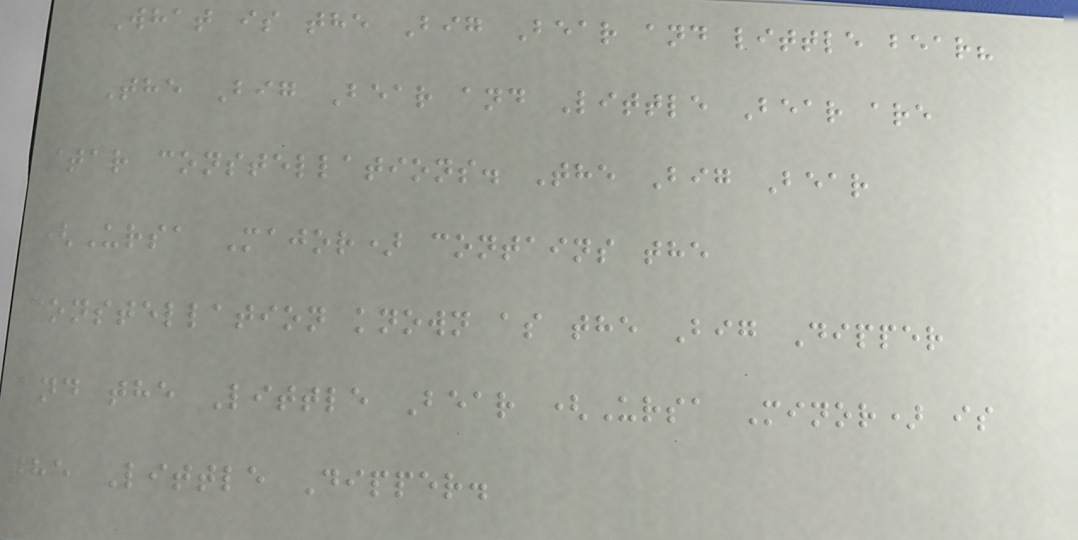What is the Big Bear and little bear?
The Big Bear and Little Bear are
star constellations. The Big Bear
(Ursa Major) contains the
constellation known as the Big Dipper
and the Little Bear (Ursa Minor) is
the Little Dipper.
